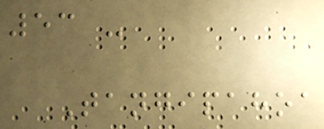53 -
Tangipahoa
